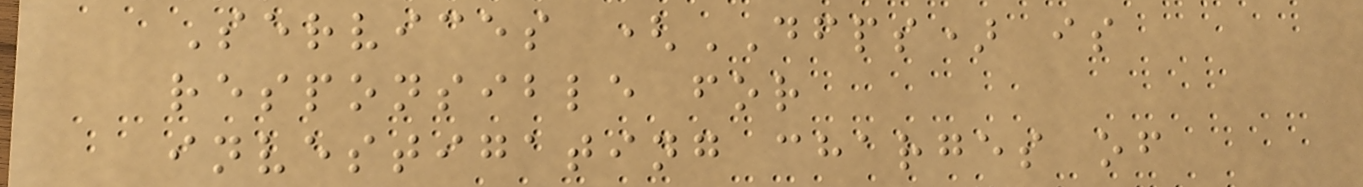Services (DFPS) is
responsible for
investigating charges of
